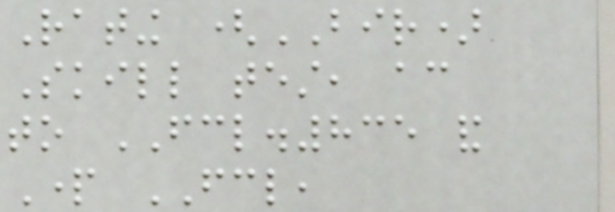Rating (BIR)
Skill test, according
to FCL.835 and
Part FCL,
